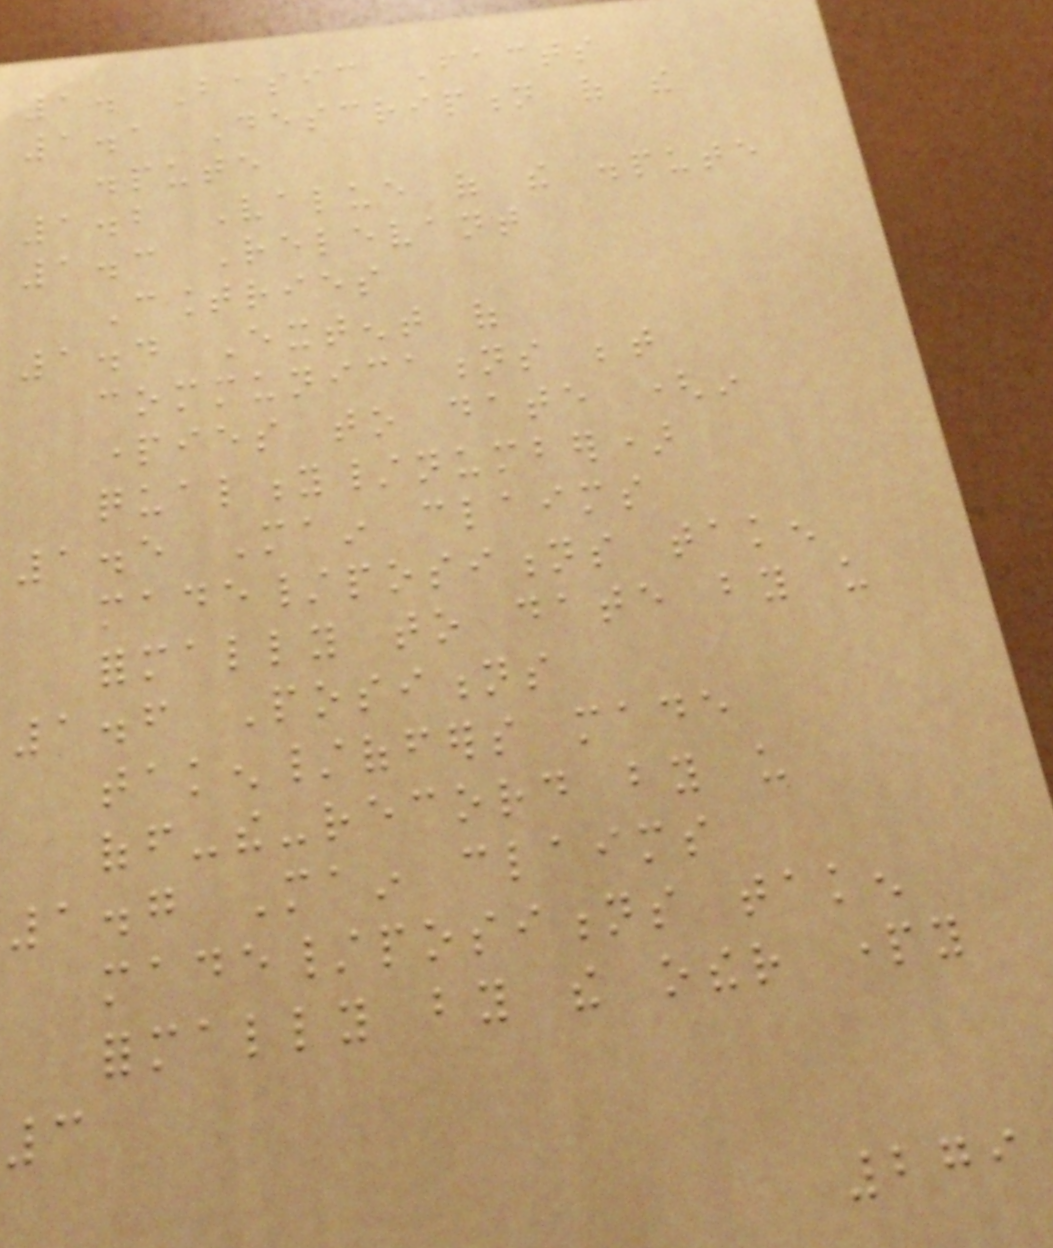1. Basic Facts
1.1 Description of the
dispute
1.2 Value of the dispute
1.3 Relevant
Countries
1.4 Extent of
communications between
parties to date (in
quality/number)
1.5 Main claims
made/positions taken
formally to date by us
1.6 Positions
taken/offers made
off-the-record by us
1.7 Main claims
made/positions taken
formally by the other party
3
279
